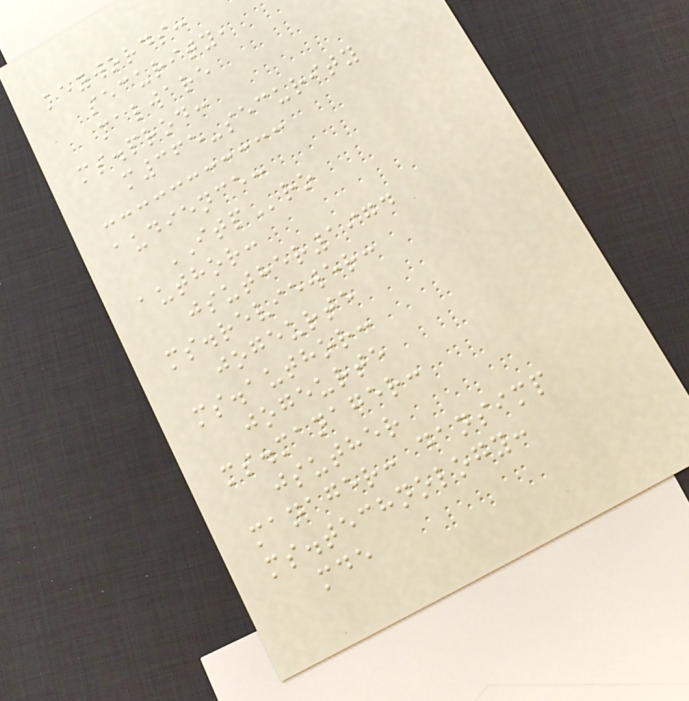keywords:
security,
malware
ms.prod:
m365-security
audience:
ITPro
author:
jsuther1974
ms.reviewer:
jogeurte
ms.author:
jogeurte
ms.manager:
jsuther
manager: dansimp
ms.technology:
mde
